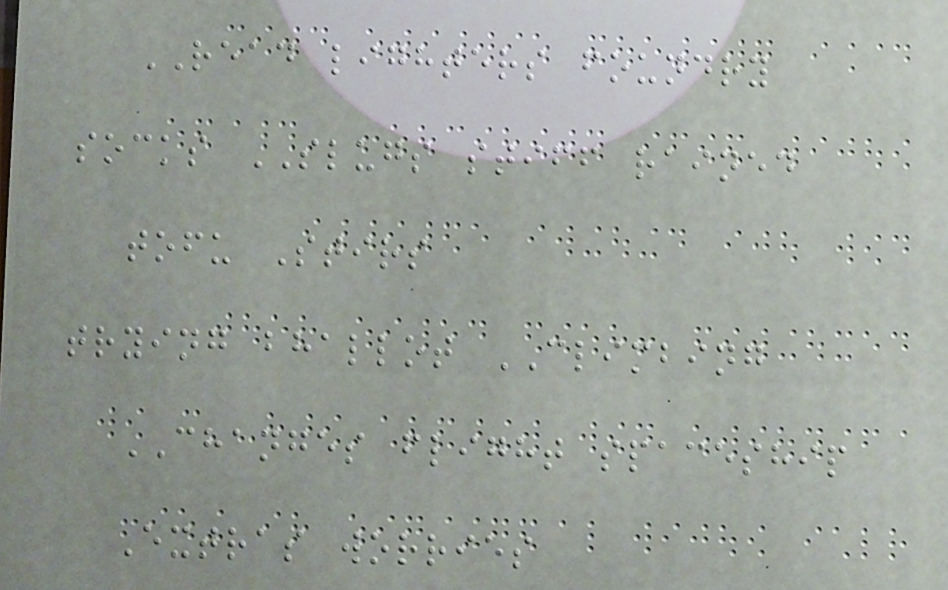READ lighters foundry
socks SLUGS stiff rained
tofu Stirs
trying bhallot CLIMBING
CHANGES flight spaceship
Extras worries
